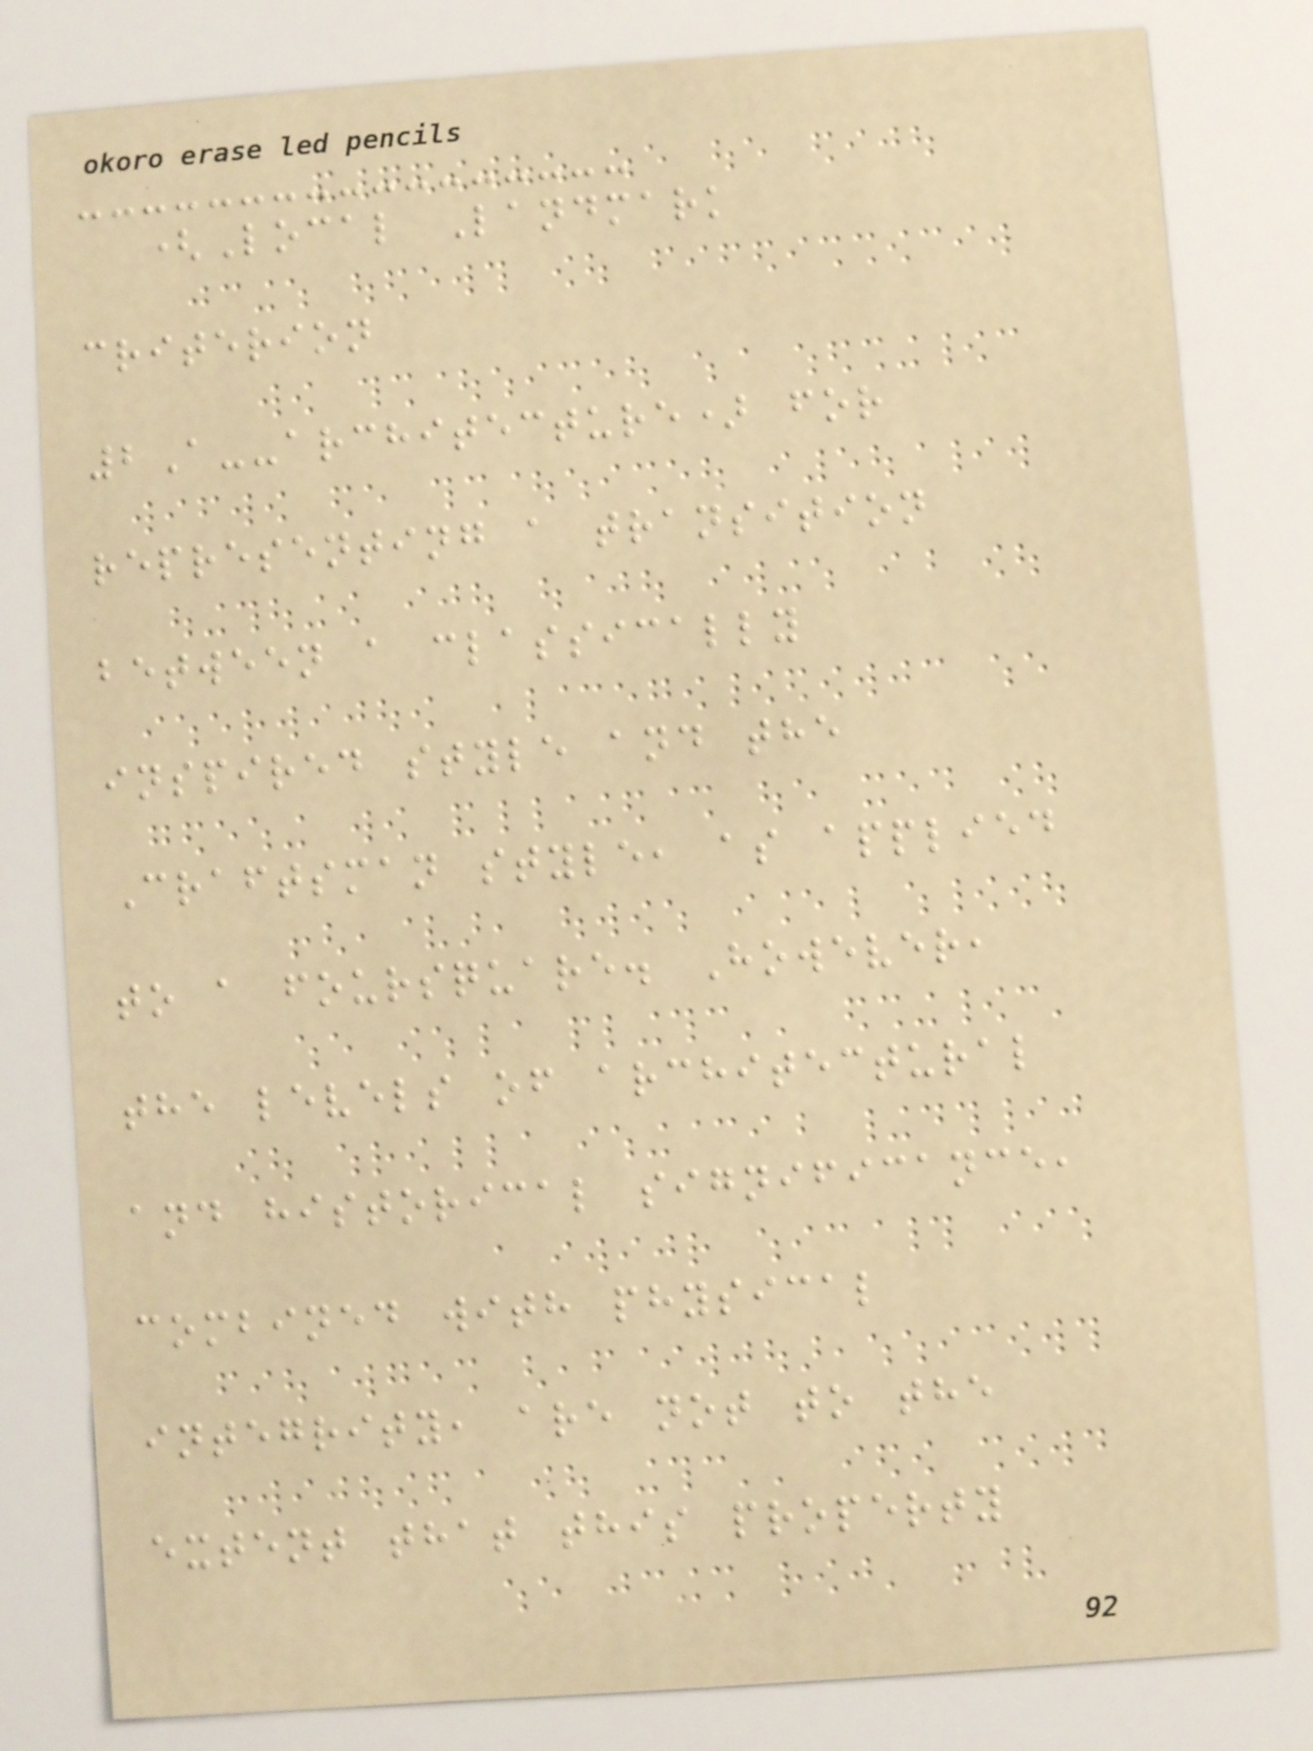(Local Landmark
criterion
2A--architecture) for
representing a transition
between a classically
inspired style and the
Craftsman style, as applied
to a foursquare. However,
the levels of architectural
and historical significance,
combined with physical
integrity, are not to the
extent that this property
